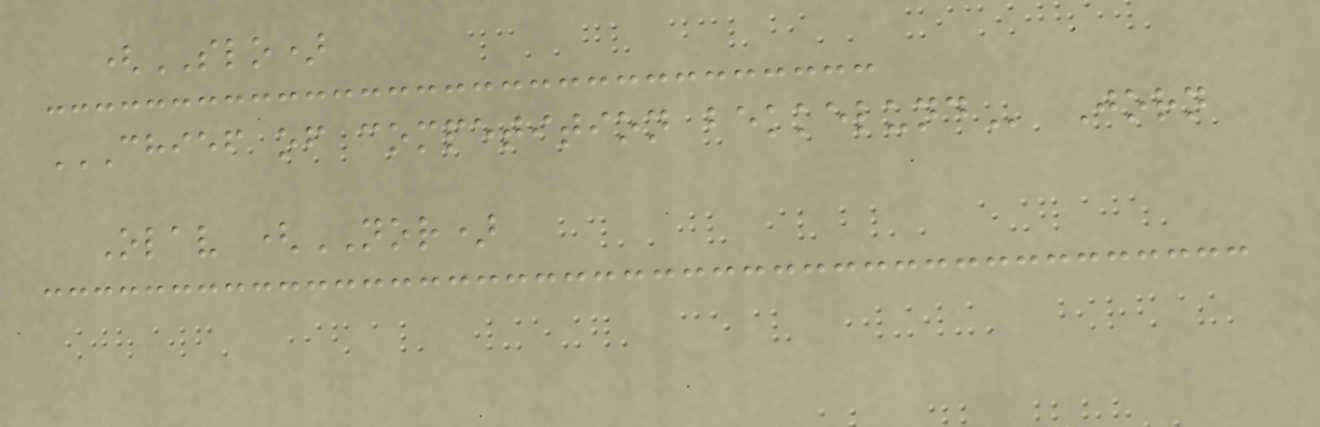(SLO)
CHIEF OF COMPETITION BEKKELUND Jorn
Olav (NOR)
